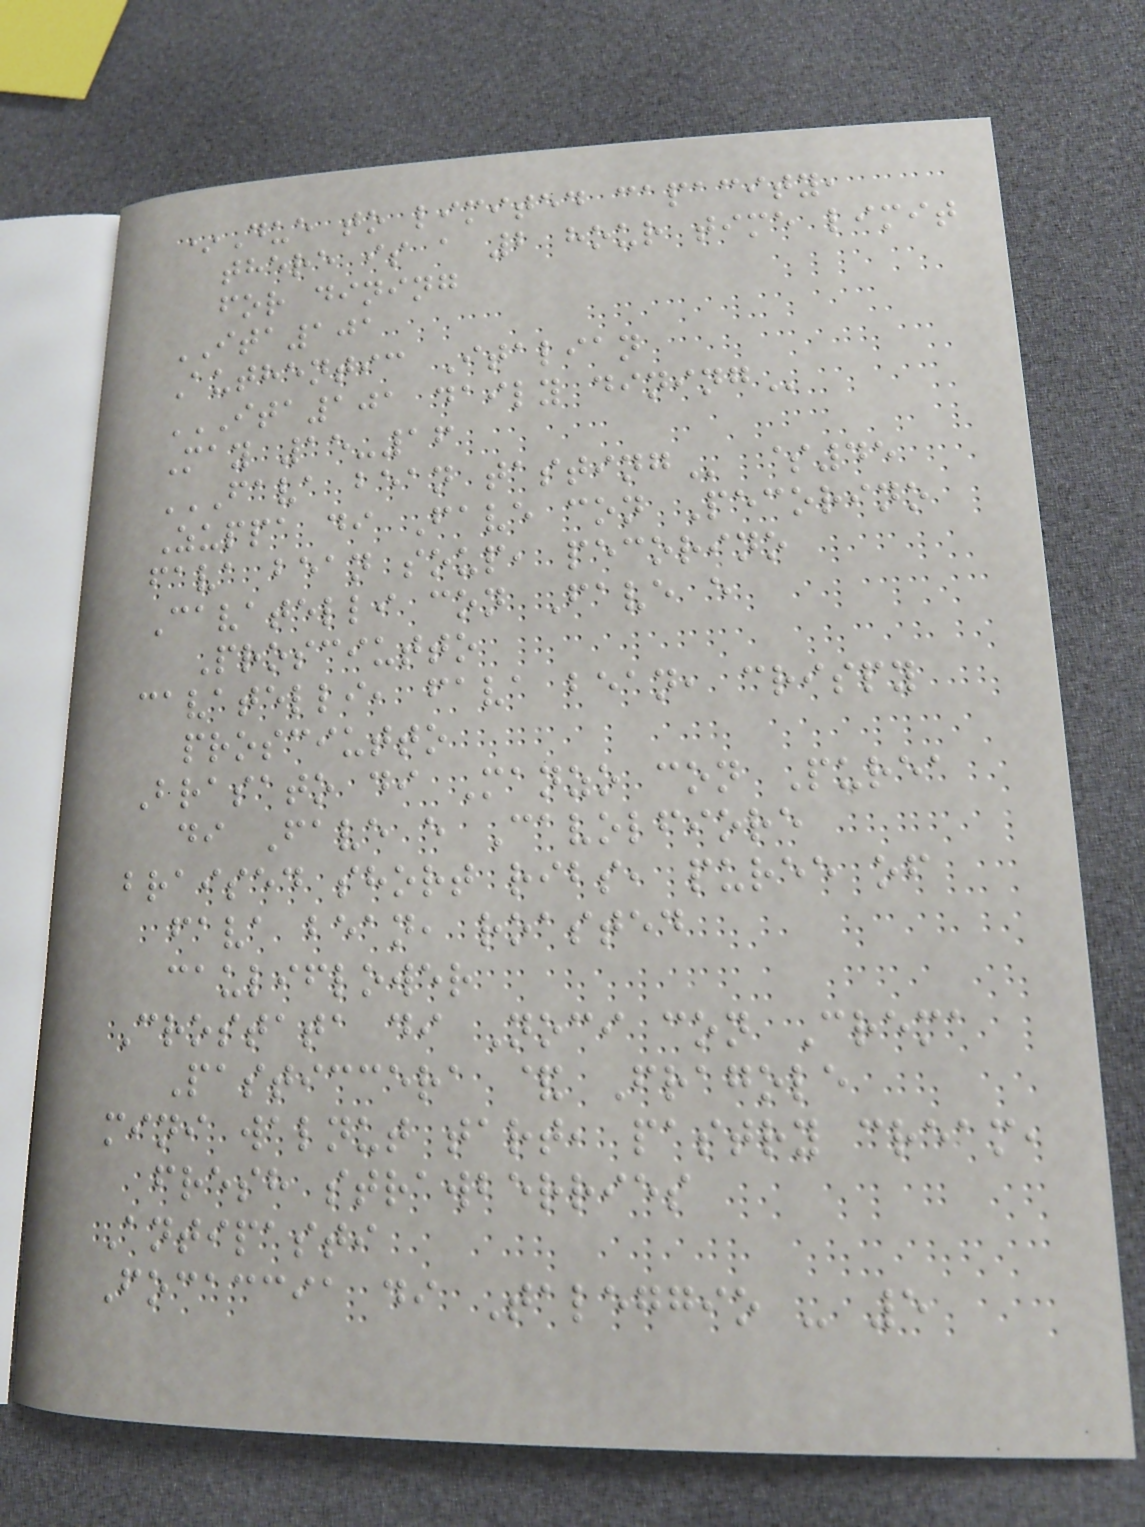*Due to limited capacity,
there is a 2 hour time limit
for dining
ITA101
Authentic Italian
ITA101 DAILY DINING
May 15-16
FAVA BEAN TASTING $45
Zuppa di Fave con Pecorino
fava bean soup, pecorino
Cavatelli con Fave e
Prosciutto
cavatelli, fava bean, crispy
prosciutto
Brasato di Manzo con Purea
di Fave e Cavolfiore
braised short ribs, puree of
fava bean, roasted
cauliflower
Crostata di Noci con Crema
Pasticcera & Fragole
mini walnut tart, pastry cream,
fresh strawberries
Antipasti
Focaccia di Taleggio - 5
